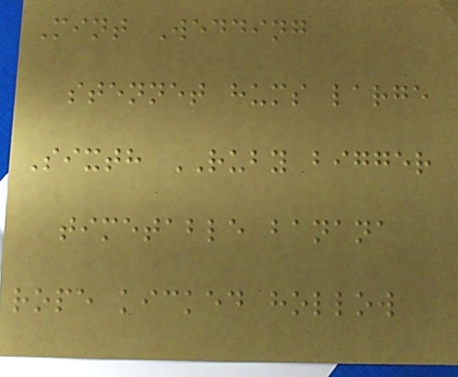Mint Wedding
stennet hums large
Sixth RUBY bigger
timetable banana
rope kicked hollow
